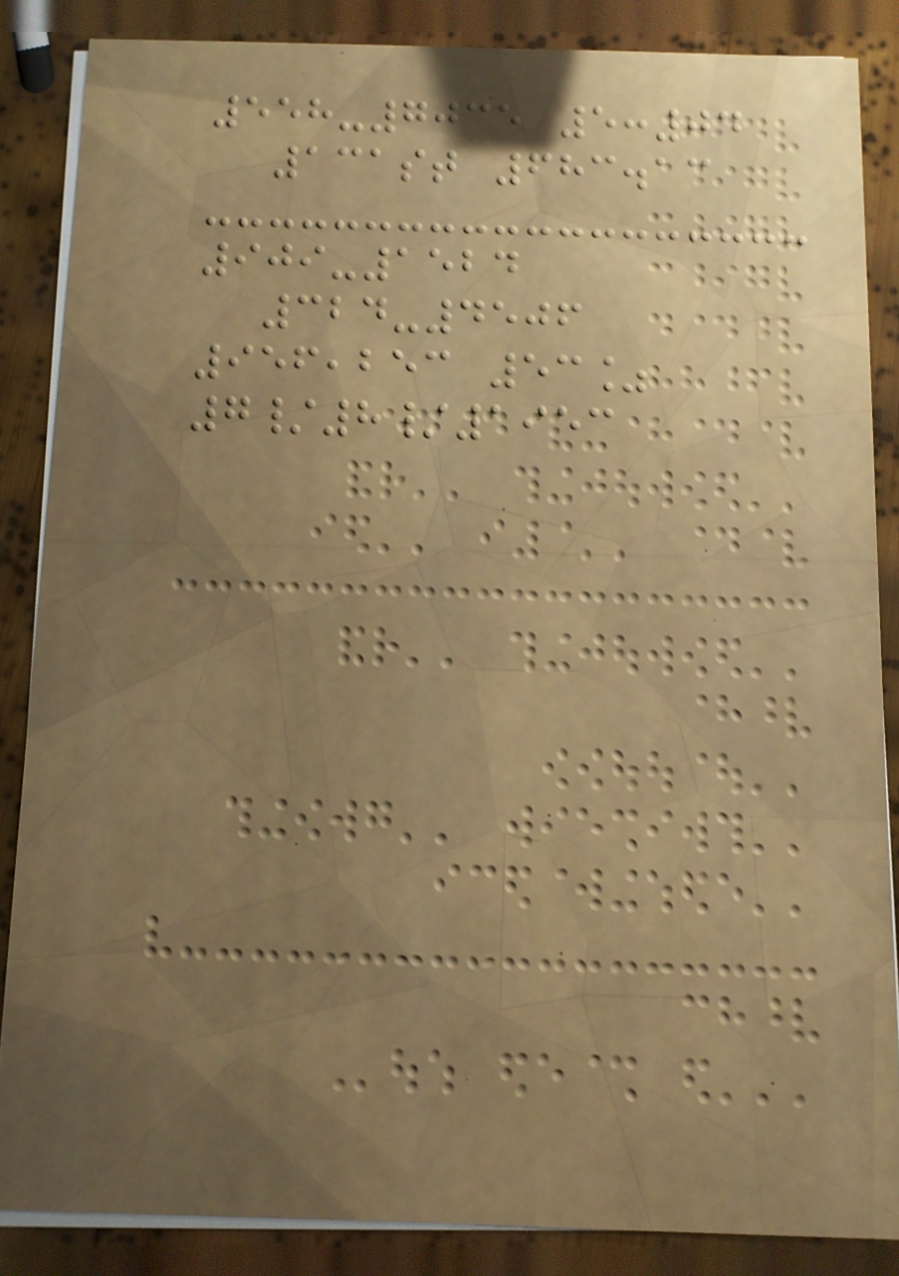558-7035 5:04
131st 683.13
909-1524
324-4506
956,253 53%
7/8/1953
